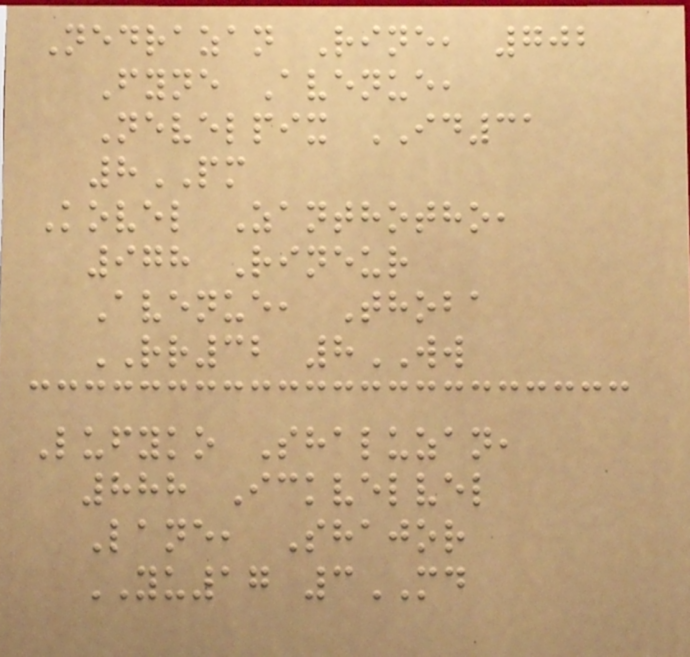Nedrazan Rine, 702
Fyne Avenue,
Nevelpix ID31
8PM
Kovel Zanthotho,
978 Rineur
Avenue, Thoba
RR32 8WW
Lufyko Shaluzan,
888 Ickvelvel
Lane, Shajor
YU17 3MD
